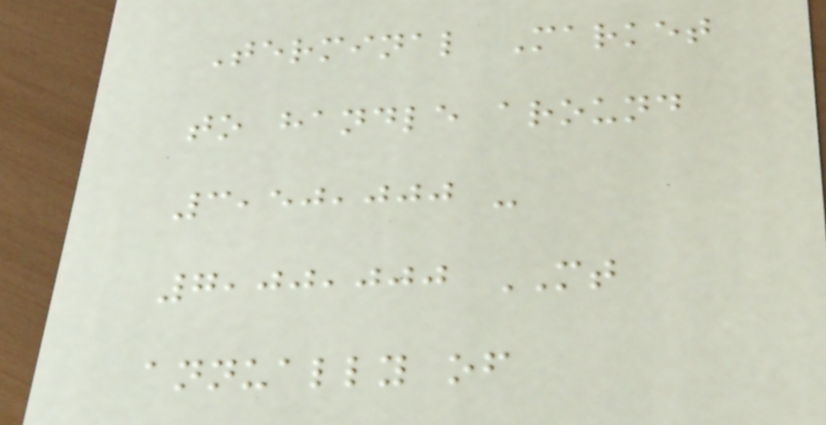Terminal Market
to handle around
3,50,000 -
7,00,000 MT
annually of
